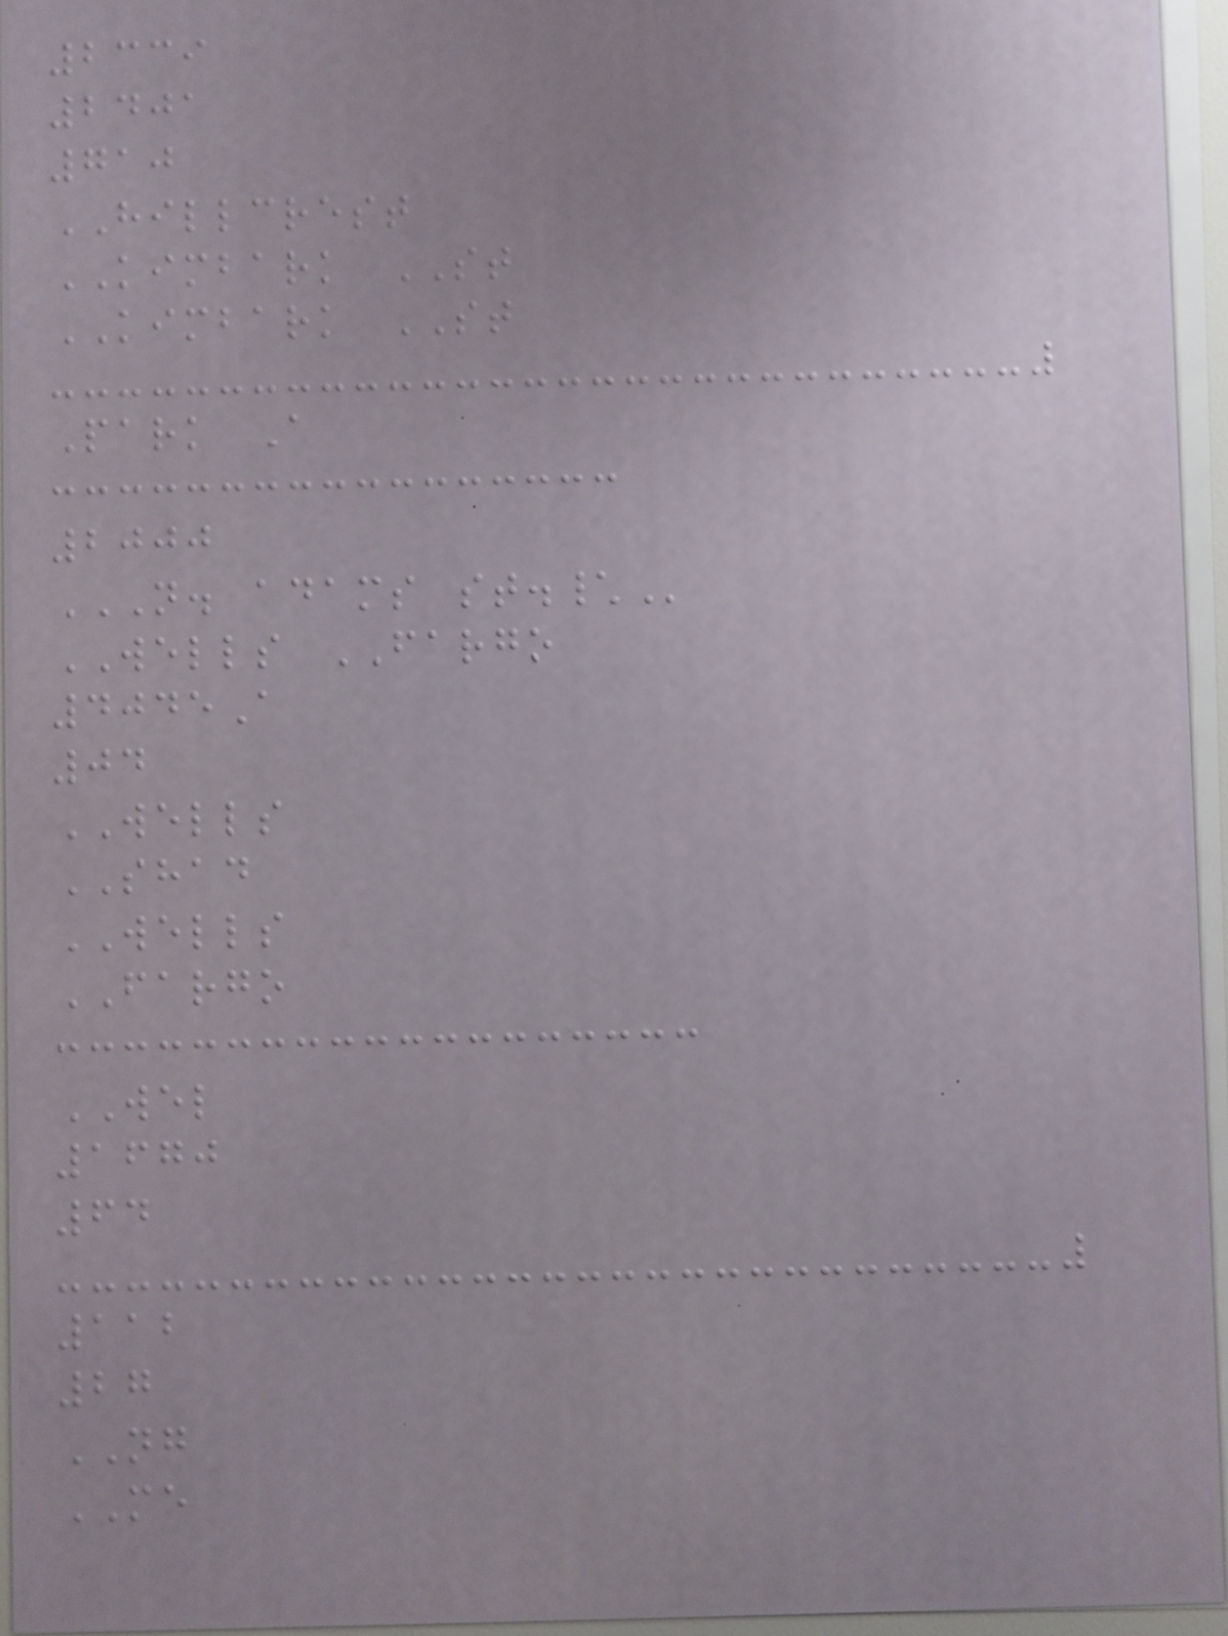2339
2401
710
HILLCREST
KIMBARK ST
KIMBARK ST
Park A
2000
N. ADAMS ST.\
WELLS FARGO
4045A
04
WELLS
SHAD
WELLS
FARGO
WEL
1670
64
112
27
NG
ME
